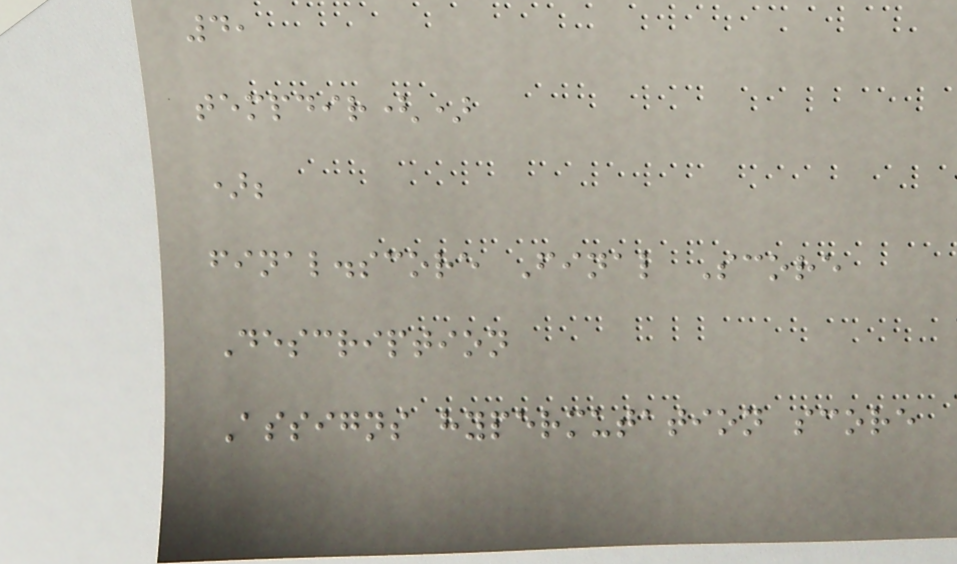4,
tempdir()
);
final.score Final Score
Description
Assigns hypermutation score
